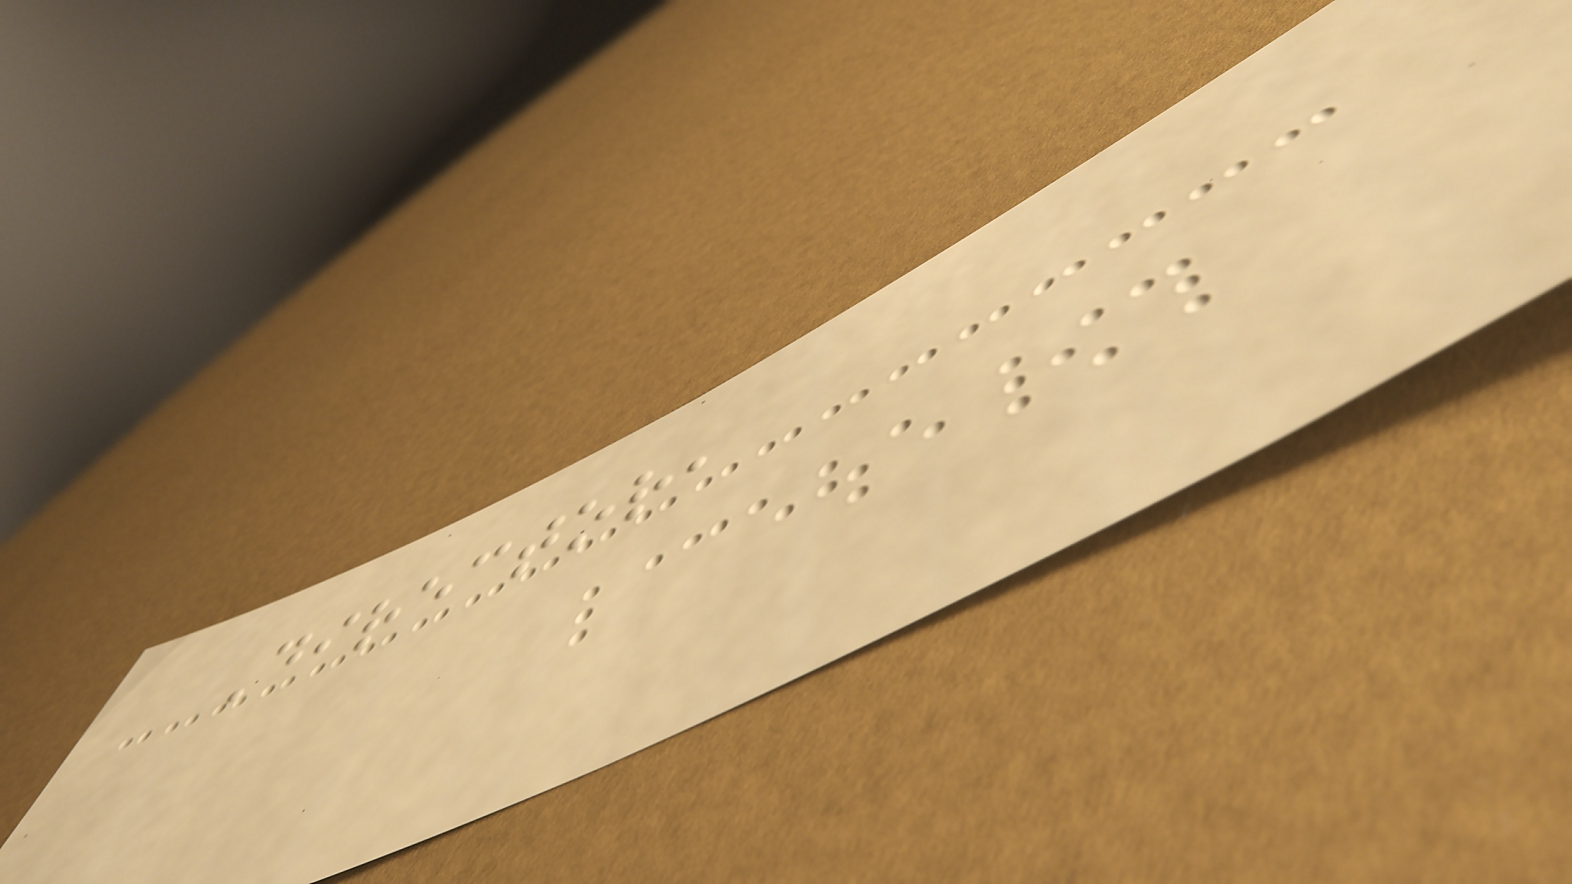Director,
